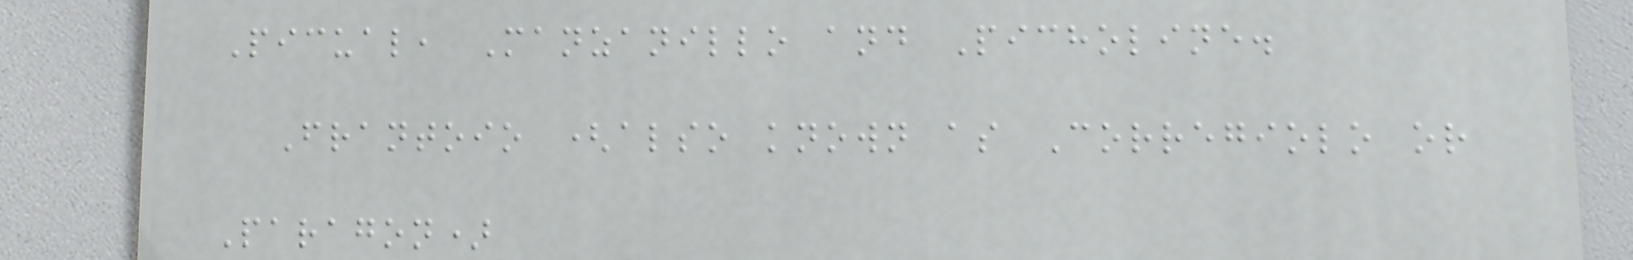Picual, Manzanillo and Picholine.
Frantoio (also known as Corregiolo or
Paragon)
